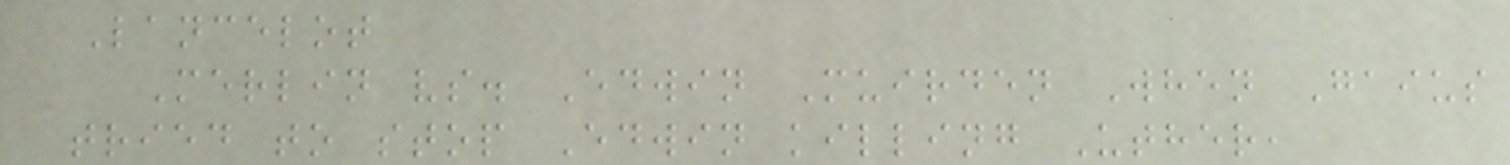Lancelot
Merlin vs. Edwin Muirden When Gaius
tried to stop Edwin killing Uther,
